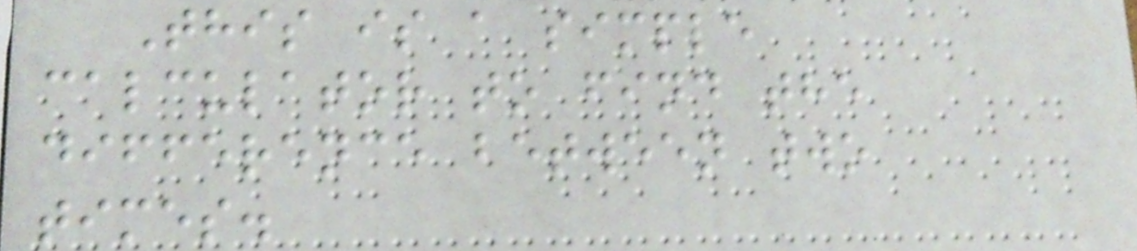This is a simple
calculator to find the
difference between two
times.
